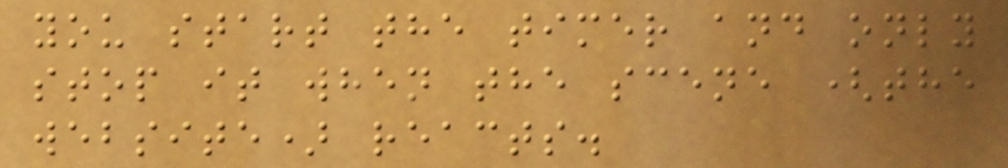you start the timer and only
stop it when the scene (the
website) reacts.
